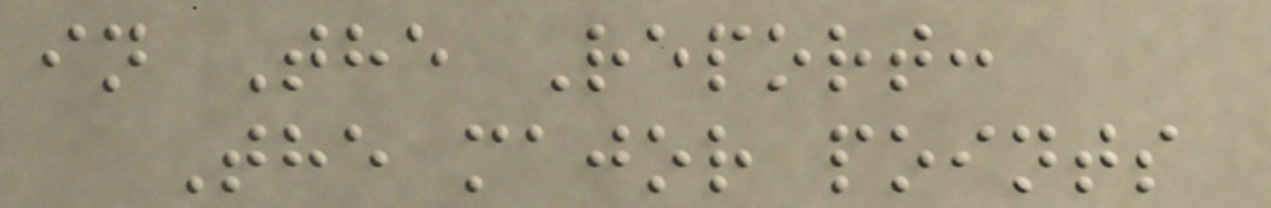in The Report:
The major points
